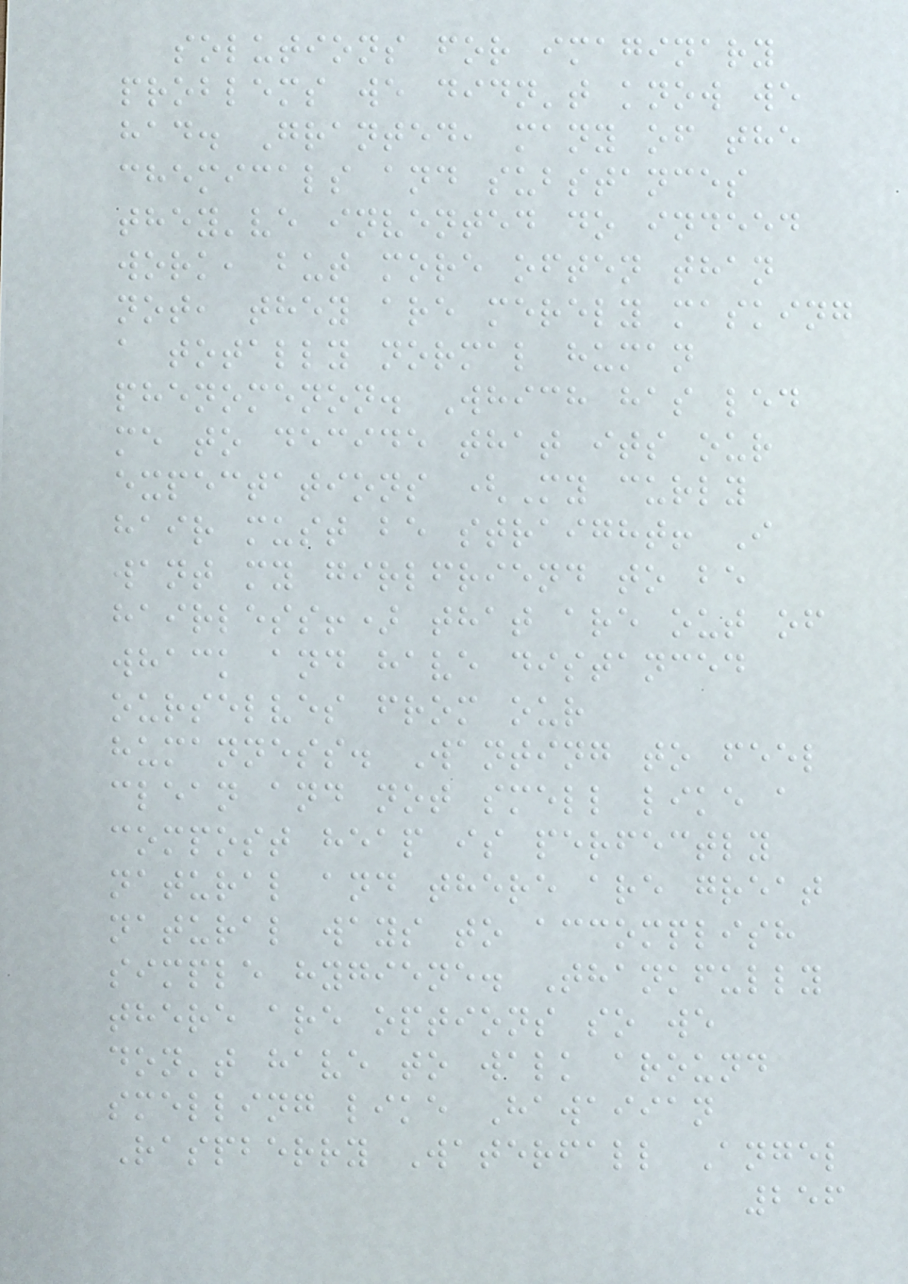solutions for imaginary
problems we didn't know we
had. Granted, many of the
chemicals and substances
they've invented do indeed
work, but more often than
not, they are merely masking
a totally normal human
phenomenon. Which has led
me to decide that its our
expectations (My curly
hair must be straight! I
want my girlfriend to be
hairless!) that are out of
whack and have distanced
ourselves from our
humanness. Wanting to feel
clean and not smell like a
compost heap is perfectly
natural and there are great
natural ways to accomplish
simple hygiene. Thankfully
there are options so we
don't have to walk around
smelling like Hawaiian
Raspberry Waterfall Angel
256
